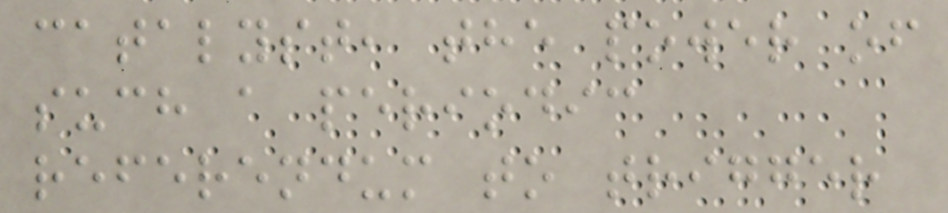catalyst, the power of
such a periodic
referendum to trigger
